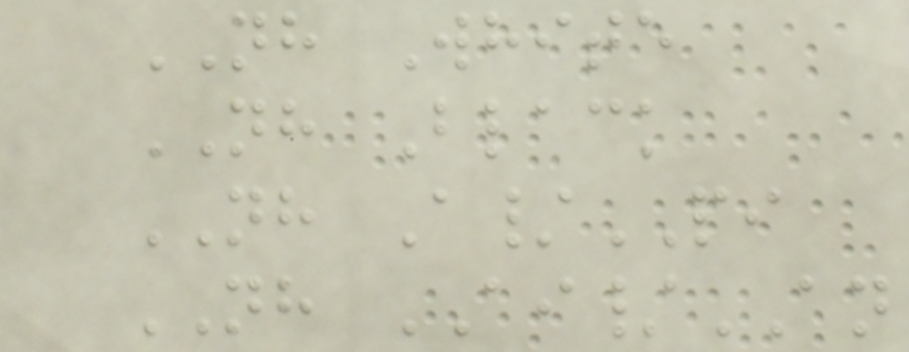NH White
NH Black
NH A/PI
NH AI/AN
